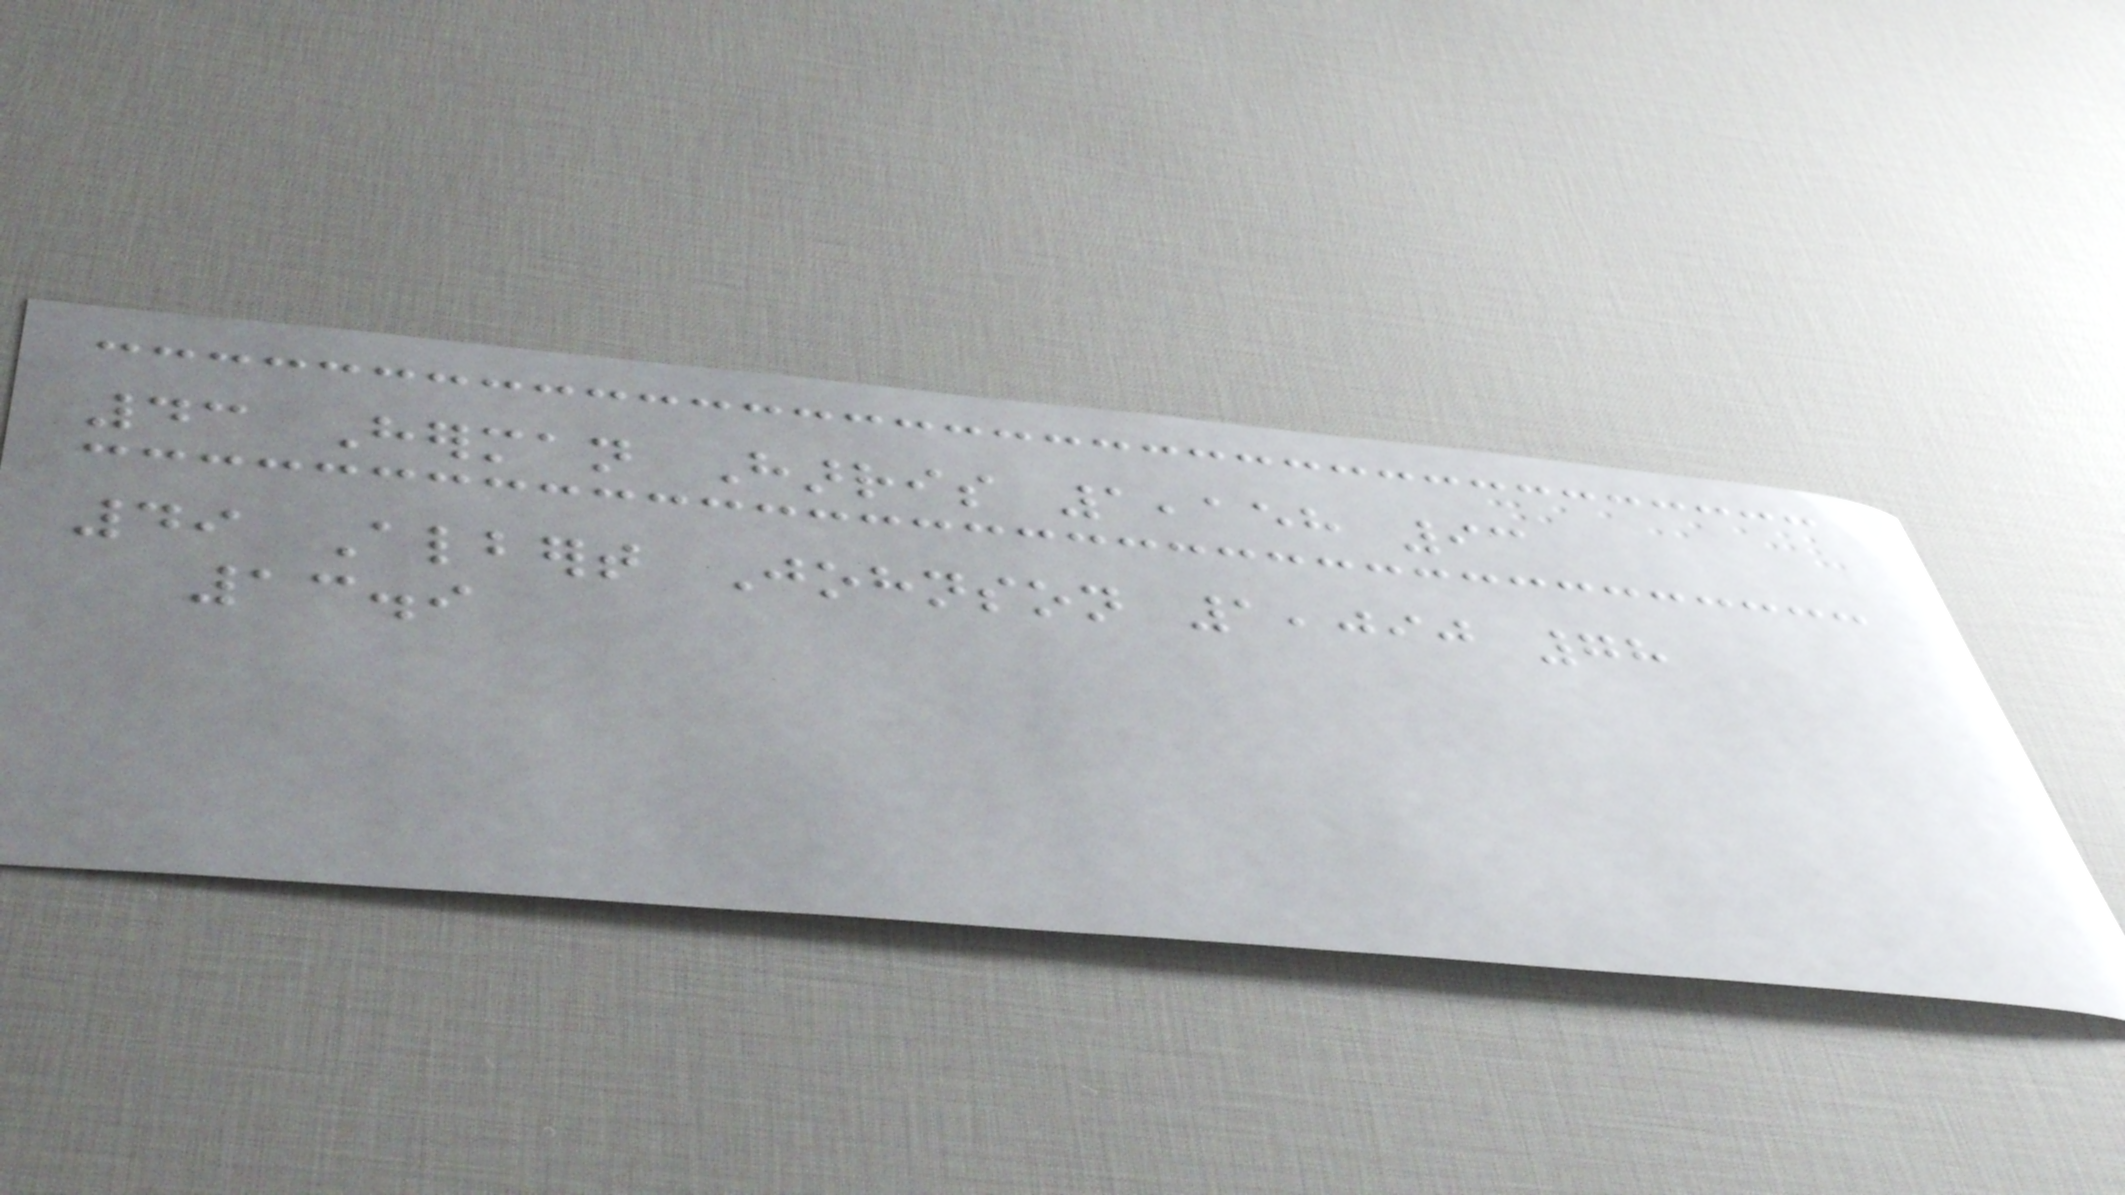43 Herman Harris 1,158 93
49 Albert Johnson 1,090 78
13.9
